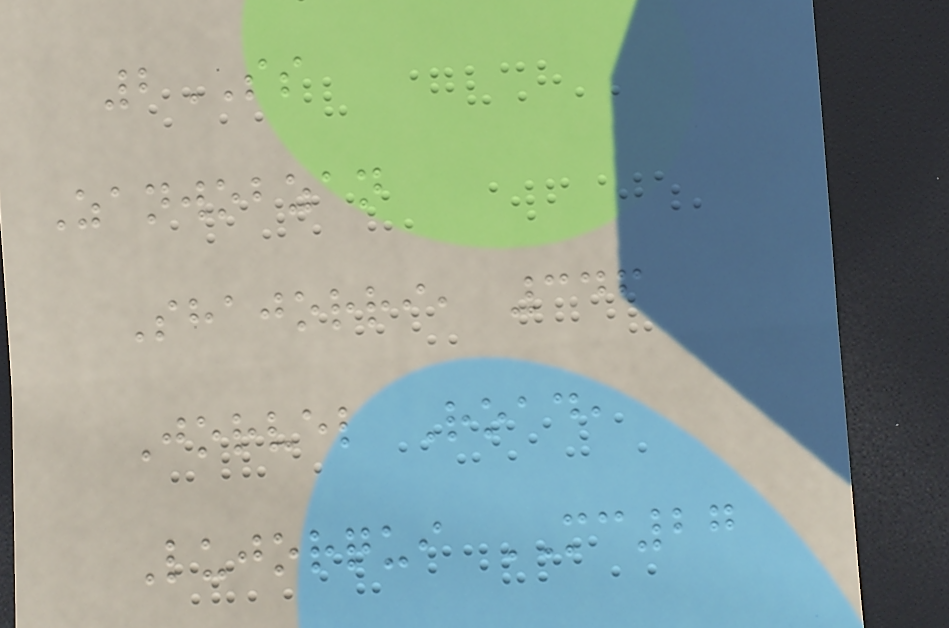2SS
Zanwobzan
Shajorri, 346
Jorvel Road,
Lujorqui MC27
